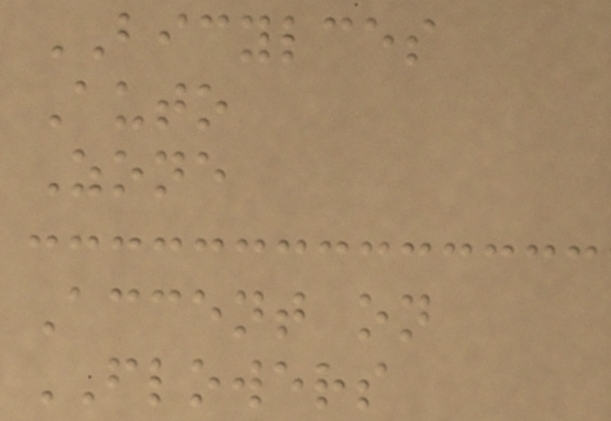BICYLCES
Auto
Zone
Accent on
FLOWERS
